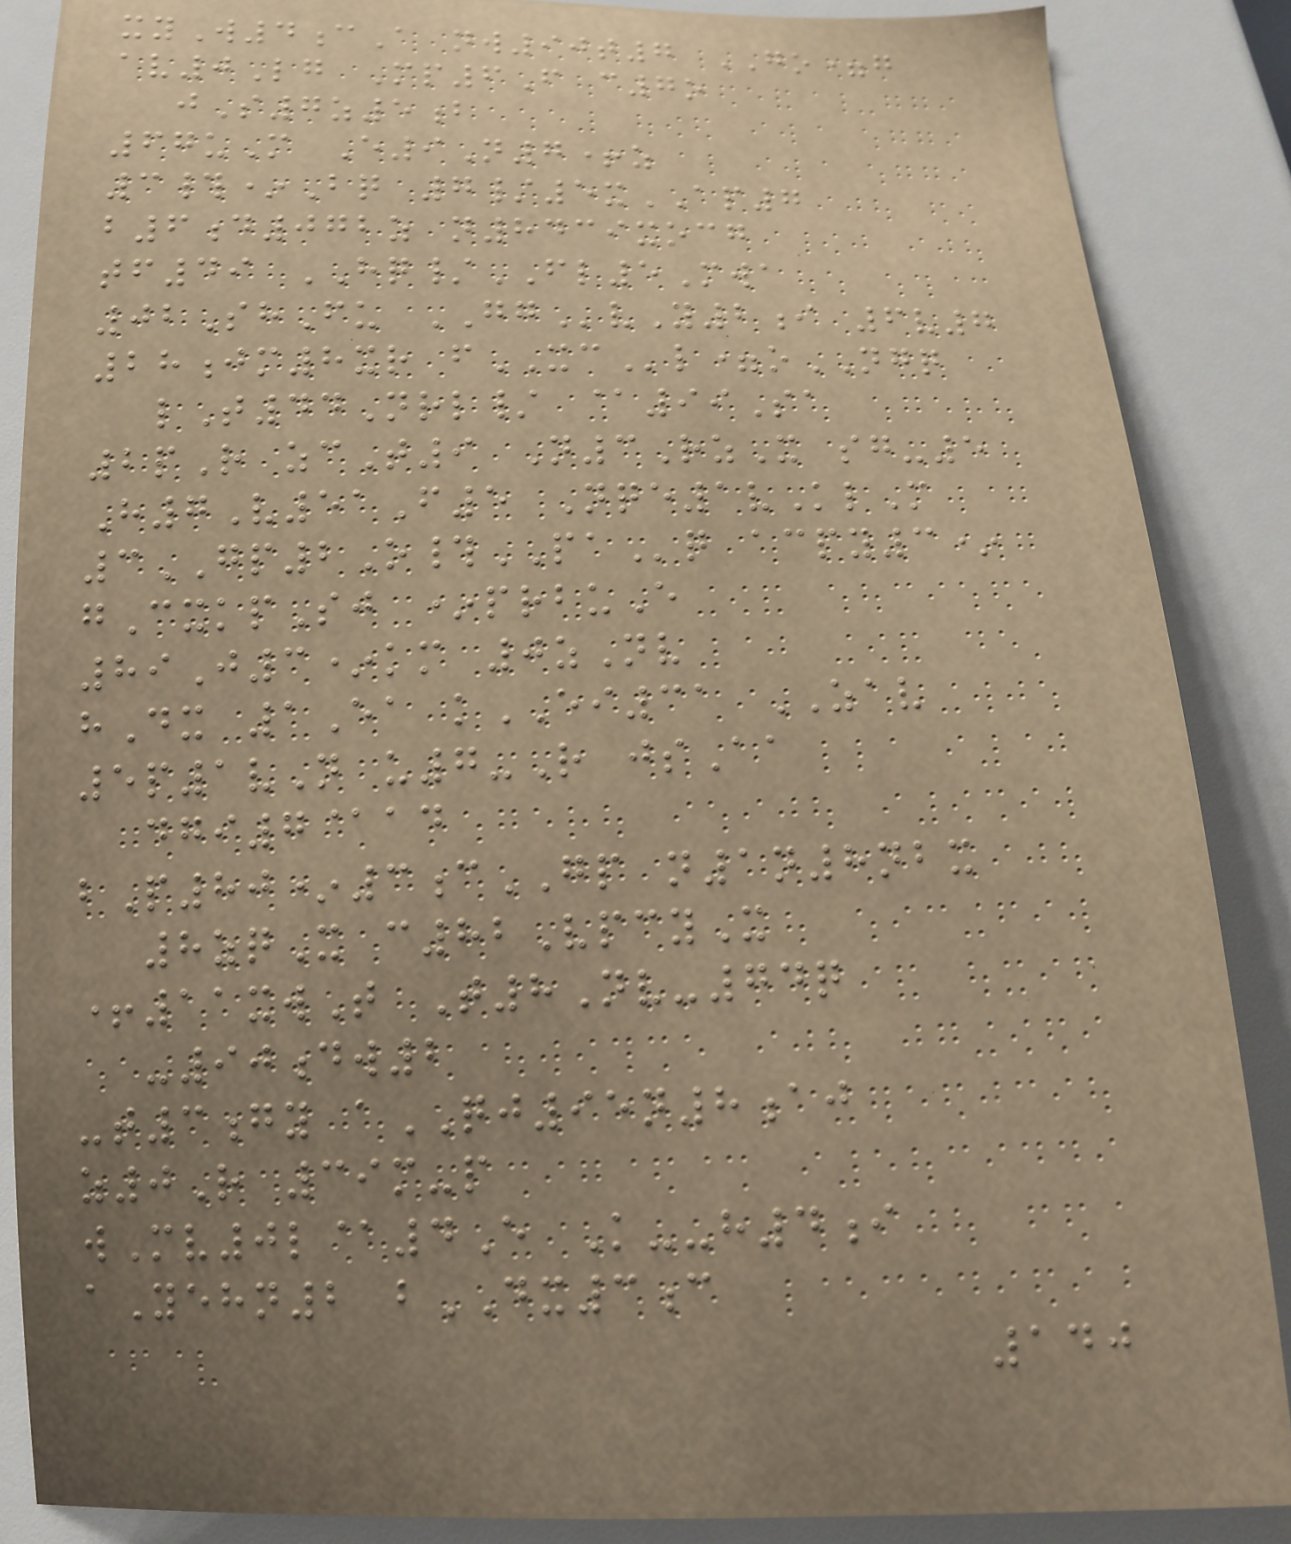xyW4cA nw90t7 GO=g
av0Lg Mp6F c7o
jS7z5b
67uM E9N7+z
3#*Bq 7/5xAP7
b6d072z n8439xocg
tf49 HQ/FL5Mwa
02ShFu GGvY2i 6v7
28jm8xr fXCl=oNGQ
lT44Nrl/ @99Sa
2pR zcT9 N3RzX sg-5
H7V51F5 Nqe1vKlM
3GP2O#PAq acpy3*
gCxkpSj *prbuE
89J3*km 0zNv
hDx 1Ea kEI31 ZAV
5p1vN u7-R jsAa
dgi7@ad
bP80*3cGP n1n8nbx
8zqX c82VpcyX
+11xwT T8Nv-74q
-90dw2
-t3gy aQJ95n8aj
z0R 39m-p
wMv0l@4E K--h4i
aYehn2 bDX3c
140
